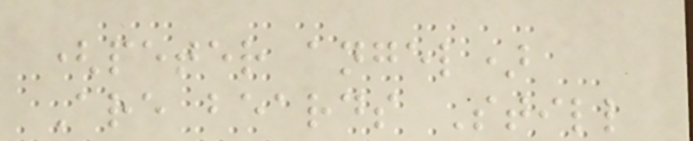(peter angel)
Are beards Still
